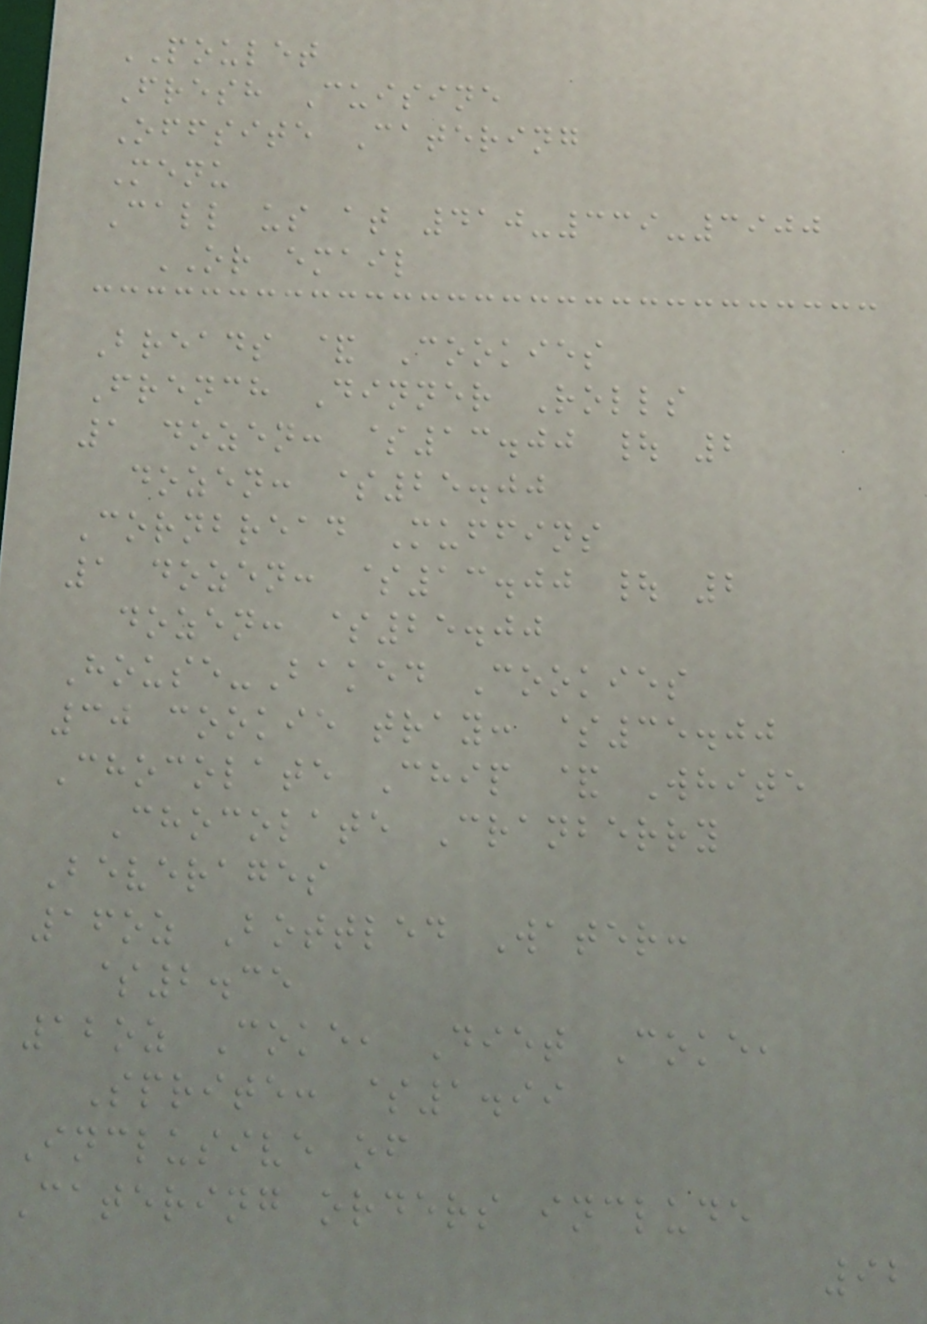POULET
Fresh Cuisine
Offsite Catering
Menu
Call us at 410-339-3900
OR email
Breads & Cookies
French Dinner Rolls
1 dozen: $13.00 | 2
dozen: $25.00
Cornbread Muffins
1 dozen: $13.00 | 2
dozen: $25.00
House-Baked Cookies
30 cookie tray: $35.00
Chocolate Chip & White
Chocolate Cranberry
Beverages
16oz Bottled Water:
$2.35
12oz Coke, Diet Coke,
Sprite: $1.99
Inclusive of
Catering orders include
92
